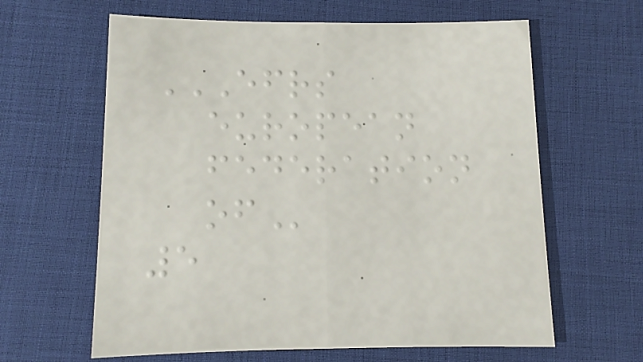EFRS
EUROPEAN
FEDERATION
OF
5
